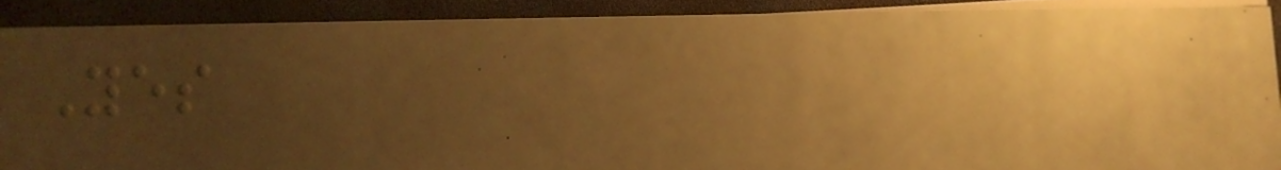Yes
